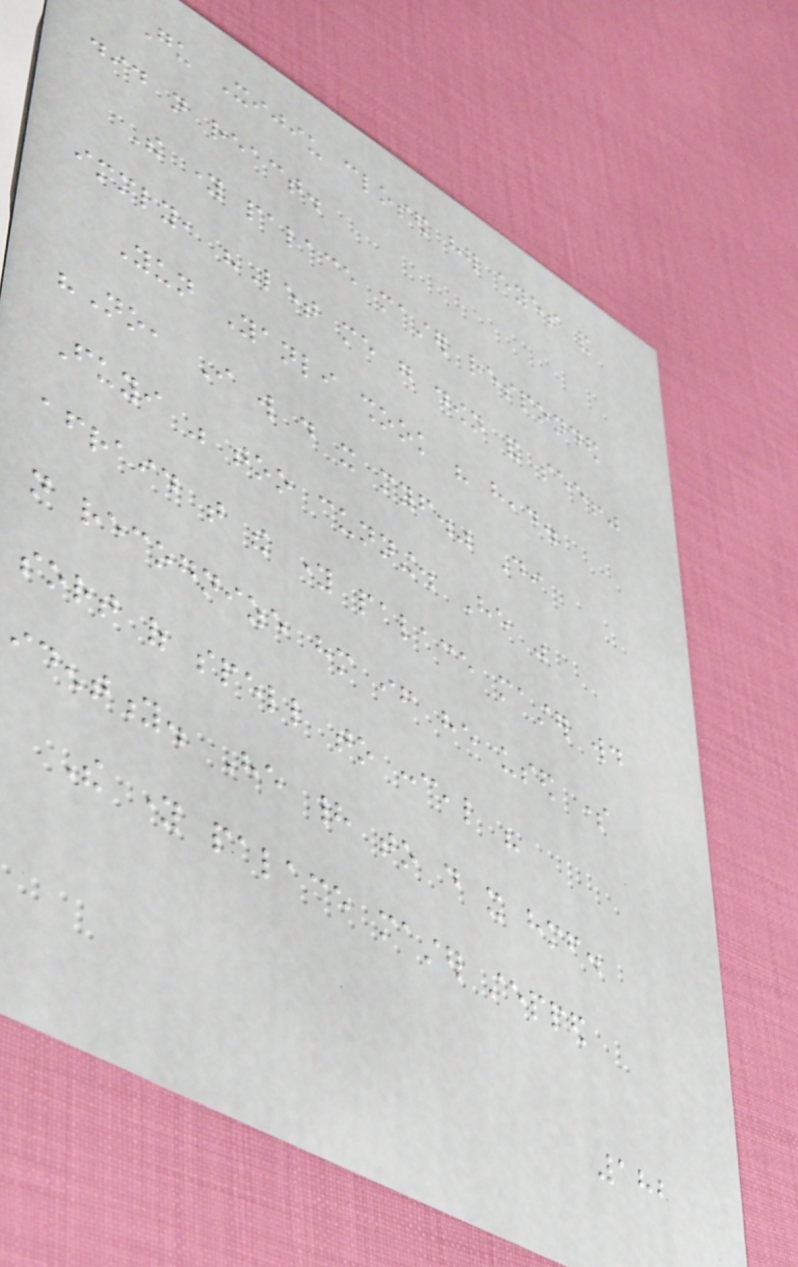Gu Xijiu closed her eyes and
did not react.
The young palace master responded
immediately, "Let me go down and see!"
Yun Yanli shook his head.
"No, I will do it myself." Di
Fuyi was too cunning. He was
afraid that the young palace master would
not recognize him if he used some
sort of spell to conceal his
identity. He had to do it himself.
The young palace master stepped
182
